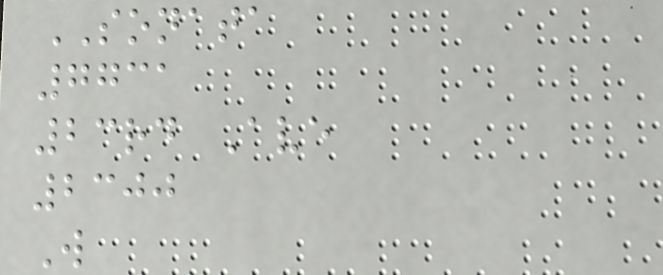SONATA
7731
23rd Ave
2300
W
